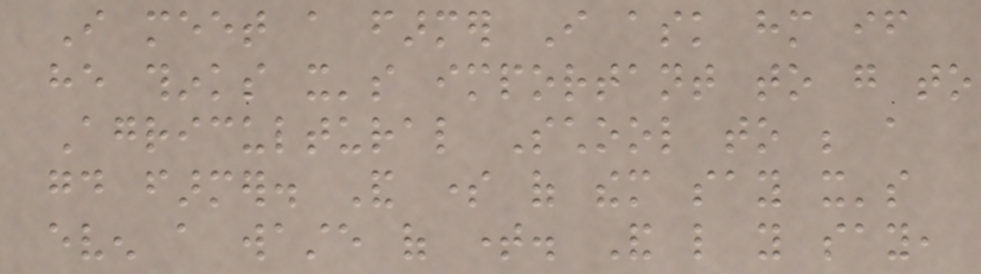I meet a farmer I ask him if
he thinks it's important to go to
Agricultural School to be a
good farmer. And some of them say it's
even a waste of time. And like you say,
